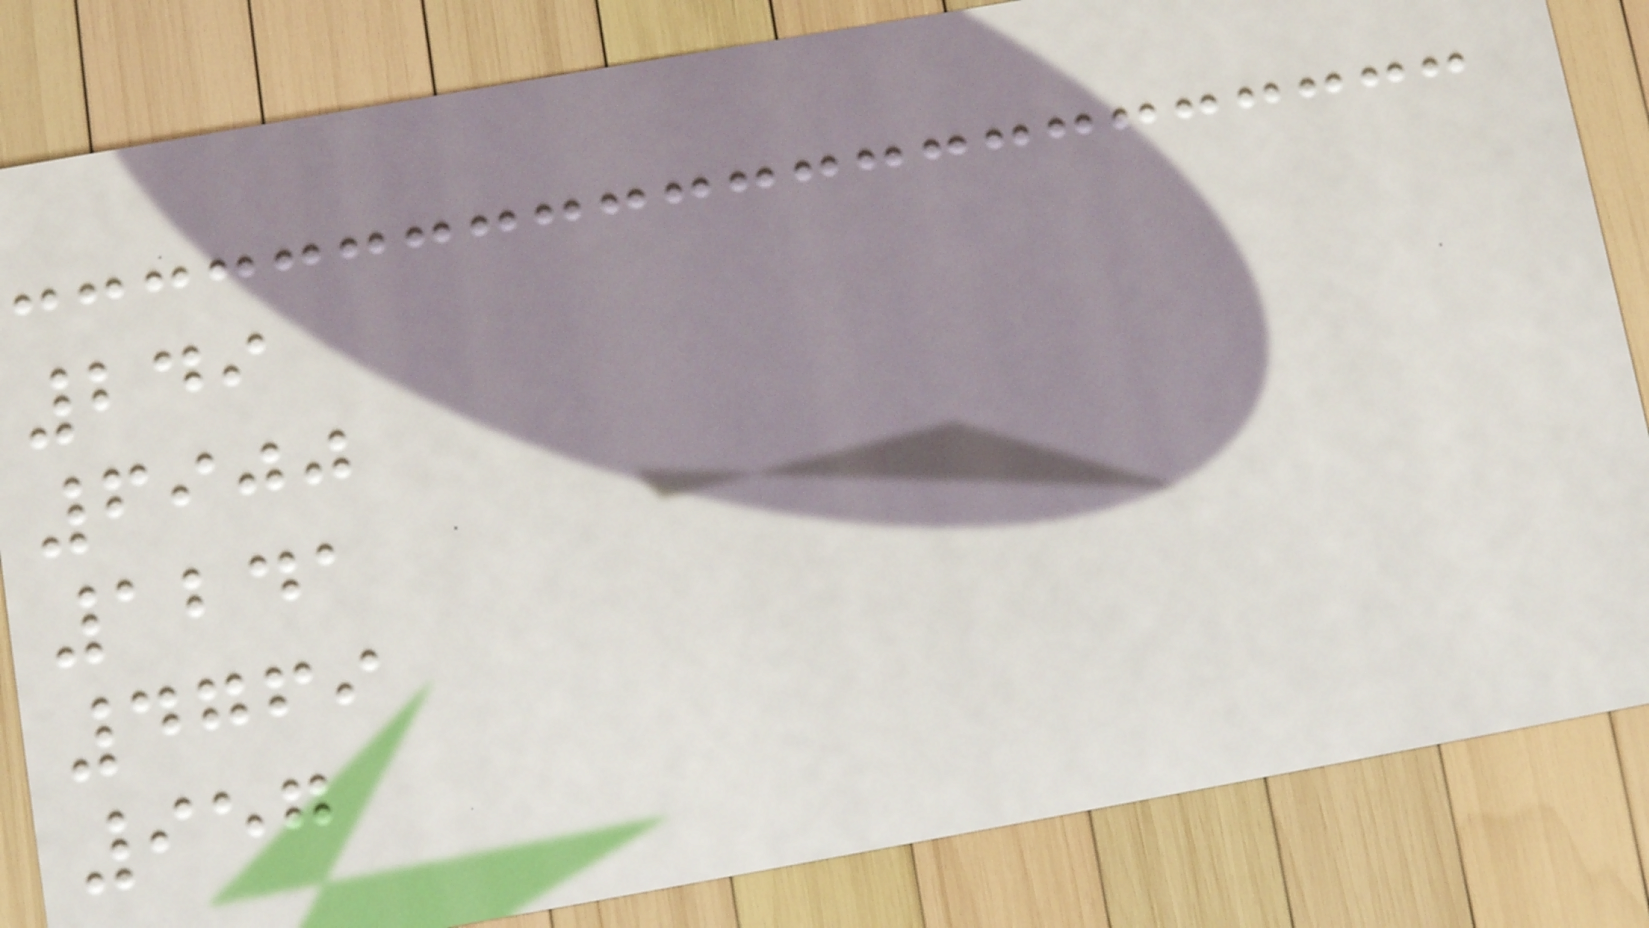249
6900
1241
4769
957
